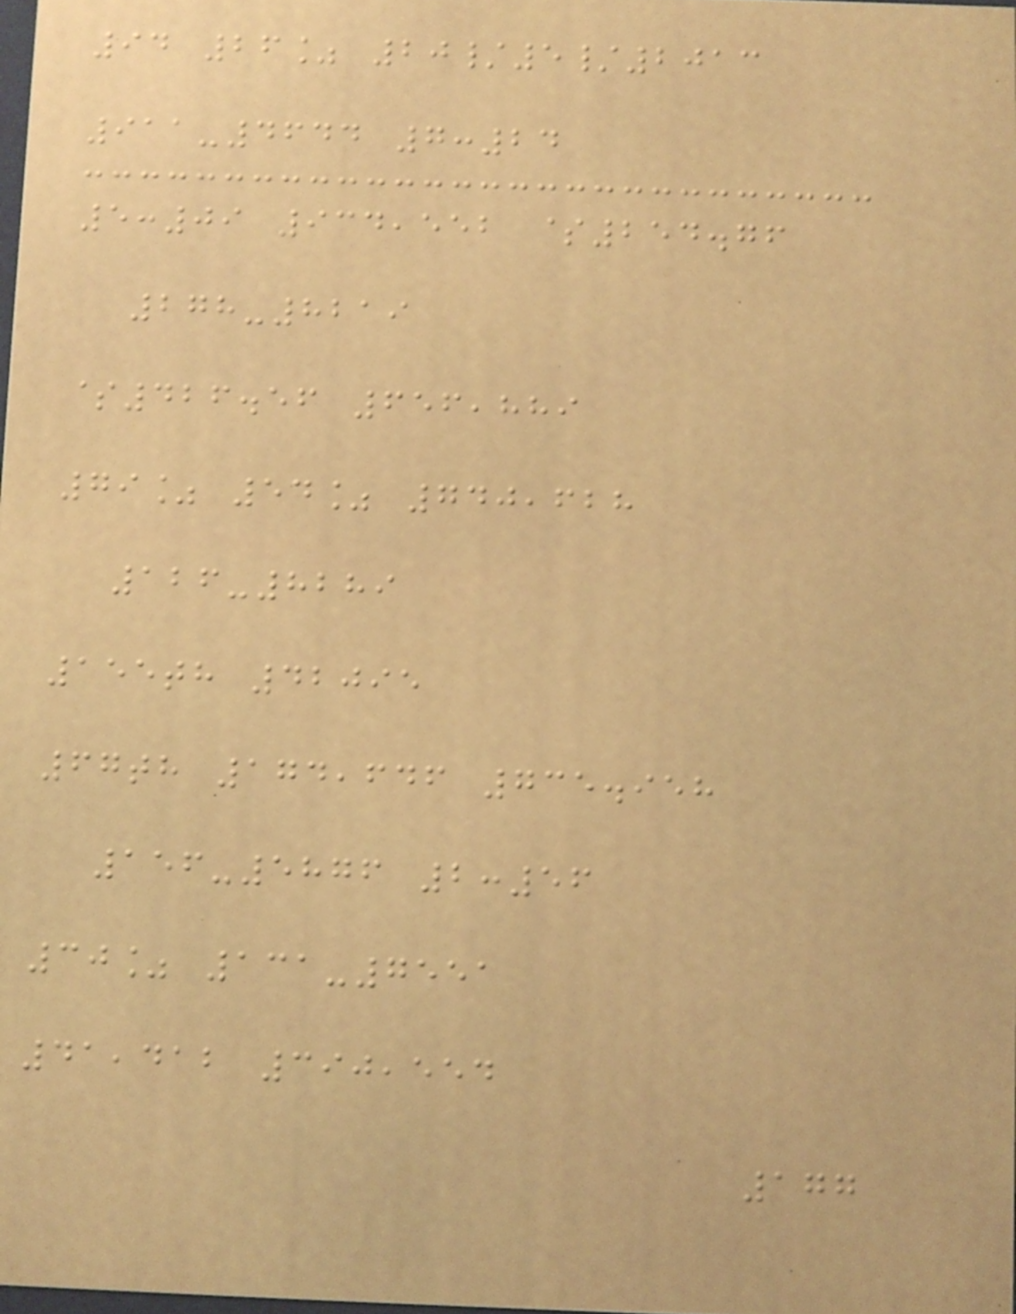94 26% 20/5/2013
911-4644 7:24
5:09 934,552 $254.76
278-8219
$426.56 656,889
79% 54% 740,628
126-8289
155th 42095
67th 174,646 735.958
156-5876 2:56
30% 131-7551
41,412 390,554
177
